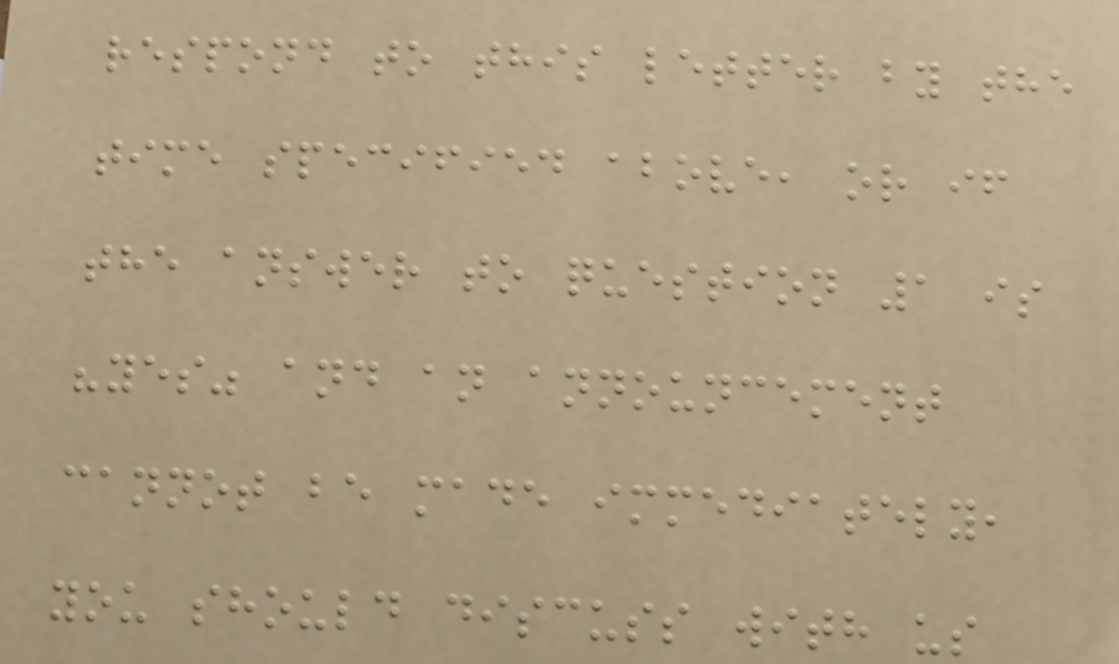respond to this letter by the
time specified above, or if
the answer to question 1 is
"yes" and an announcement
cannot be made immediately,
you should discuss with us
